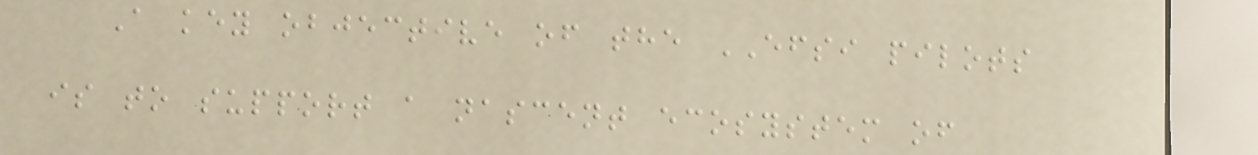A key objective of the EFSI pilots
is to support a nascent ecosystem of
